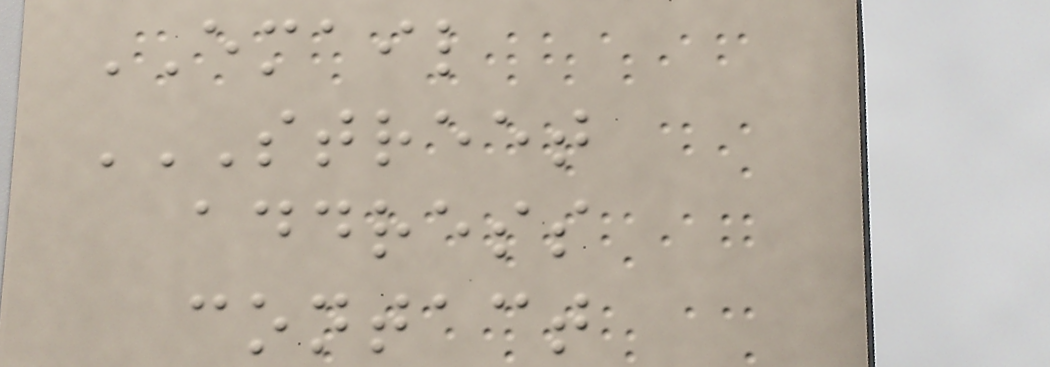EMAIL
STREET
ADDRESS
CONTACT
